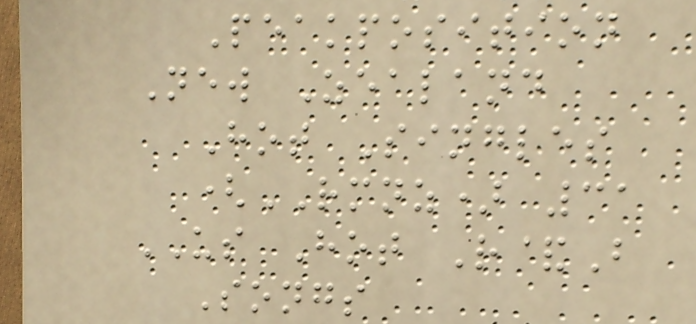Peakposition
New Zealand
Hot Singles
(RMNZ) 31
US Hot R&B
Songs
